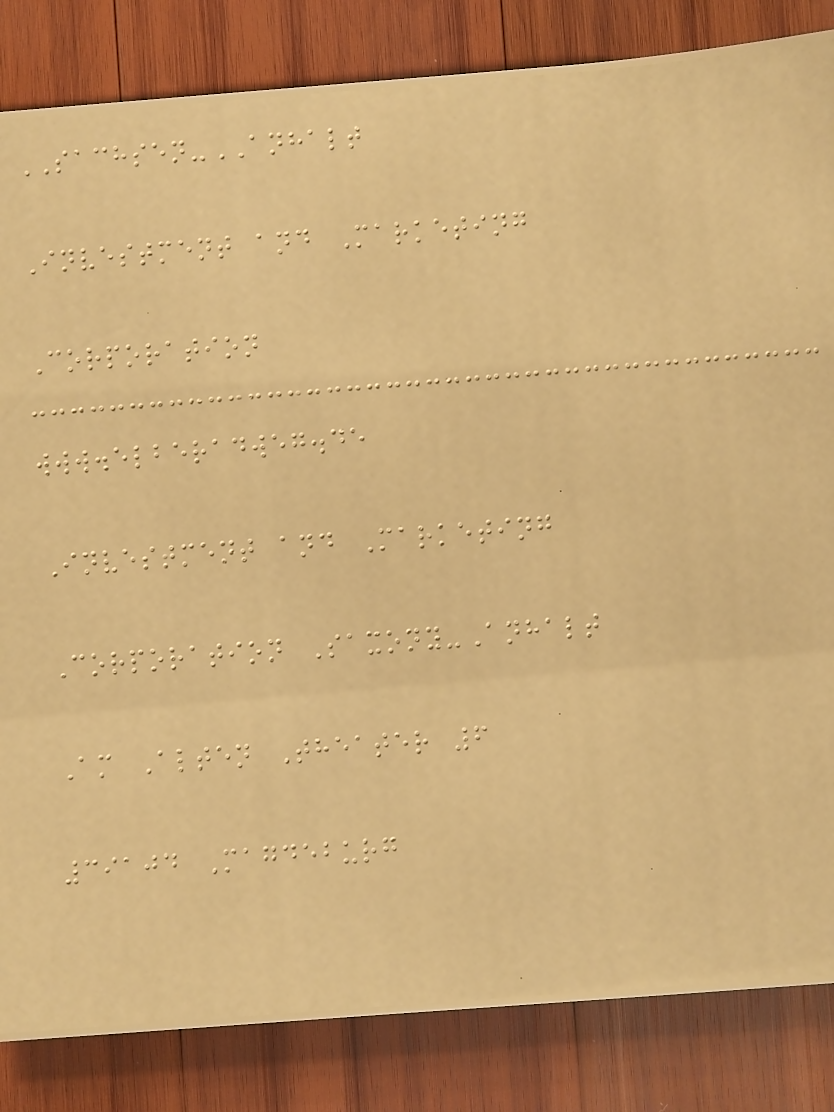SACHSEN-ANHALT
Investment and Marketing
Corporation
www.elberadweg.de
Investment and Marketing
Corporation Saxony-Anhalt
Am Alten Theater 6
39104 Magdeburg
